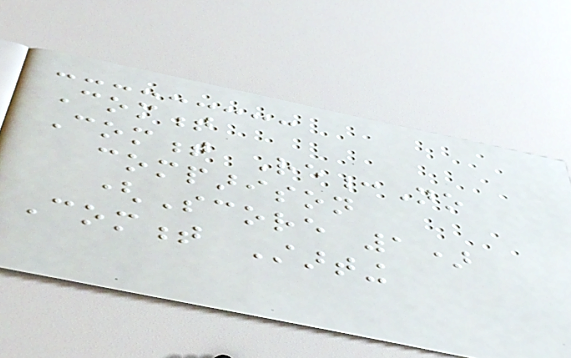Comment
Comment Re:No
comparison
(Score 1)
Comment Starting
